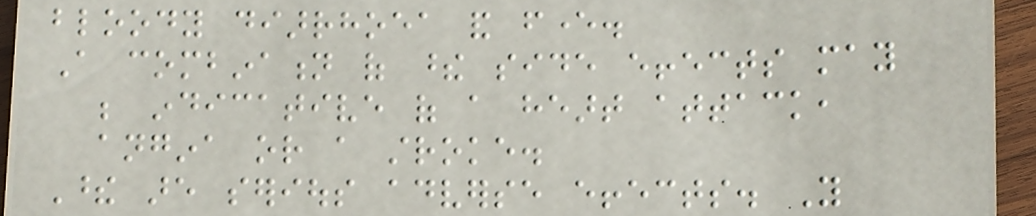bloody diarrhoea and fever.
A combination of these side effects may
be indicative of a heart attack,
angina or a stroke.
These are serious adverse effects. You
